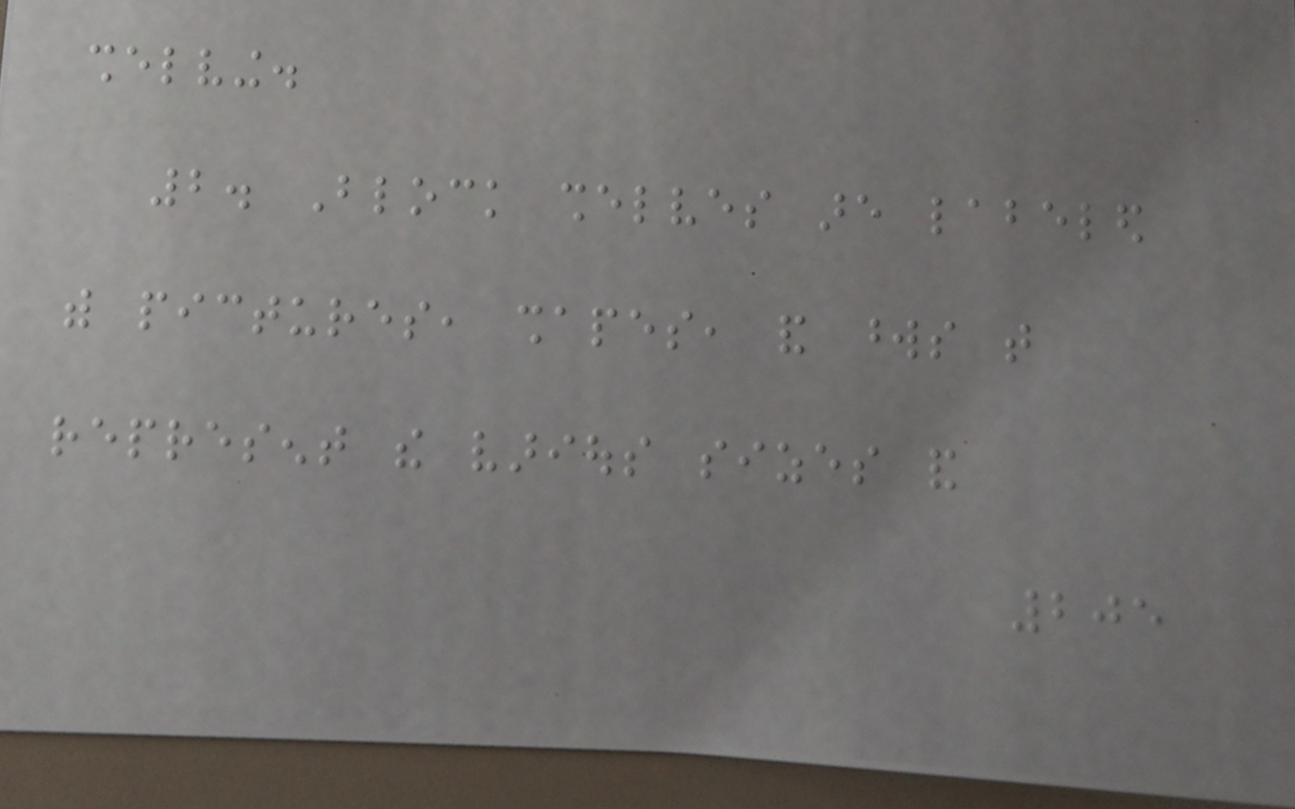shelving.
2. Block shelves are labeled
with pictures, shapes, and words that
represent the various sizes and
205
